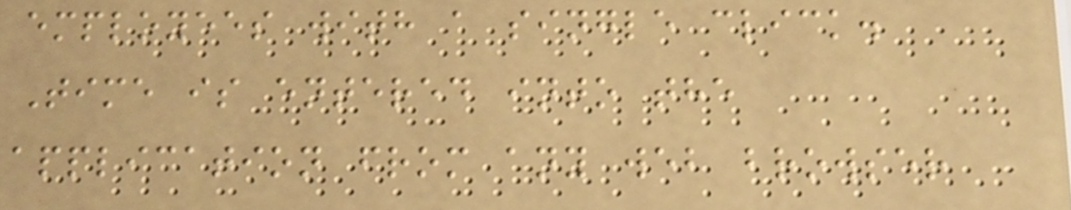employees with a single click.
Time is entered into the
application from any web browser
